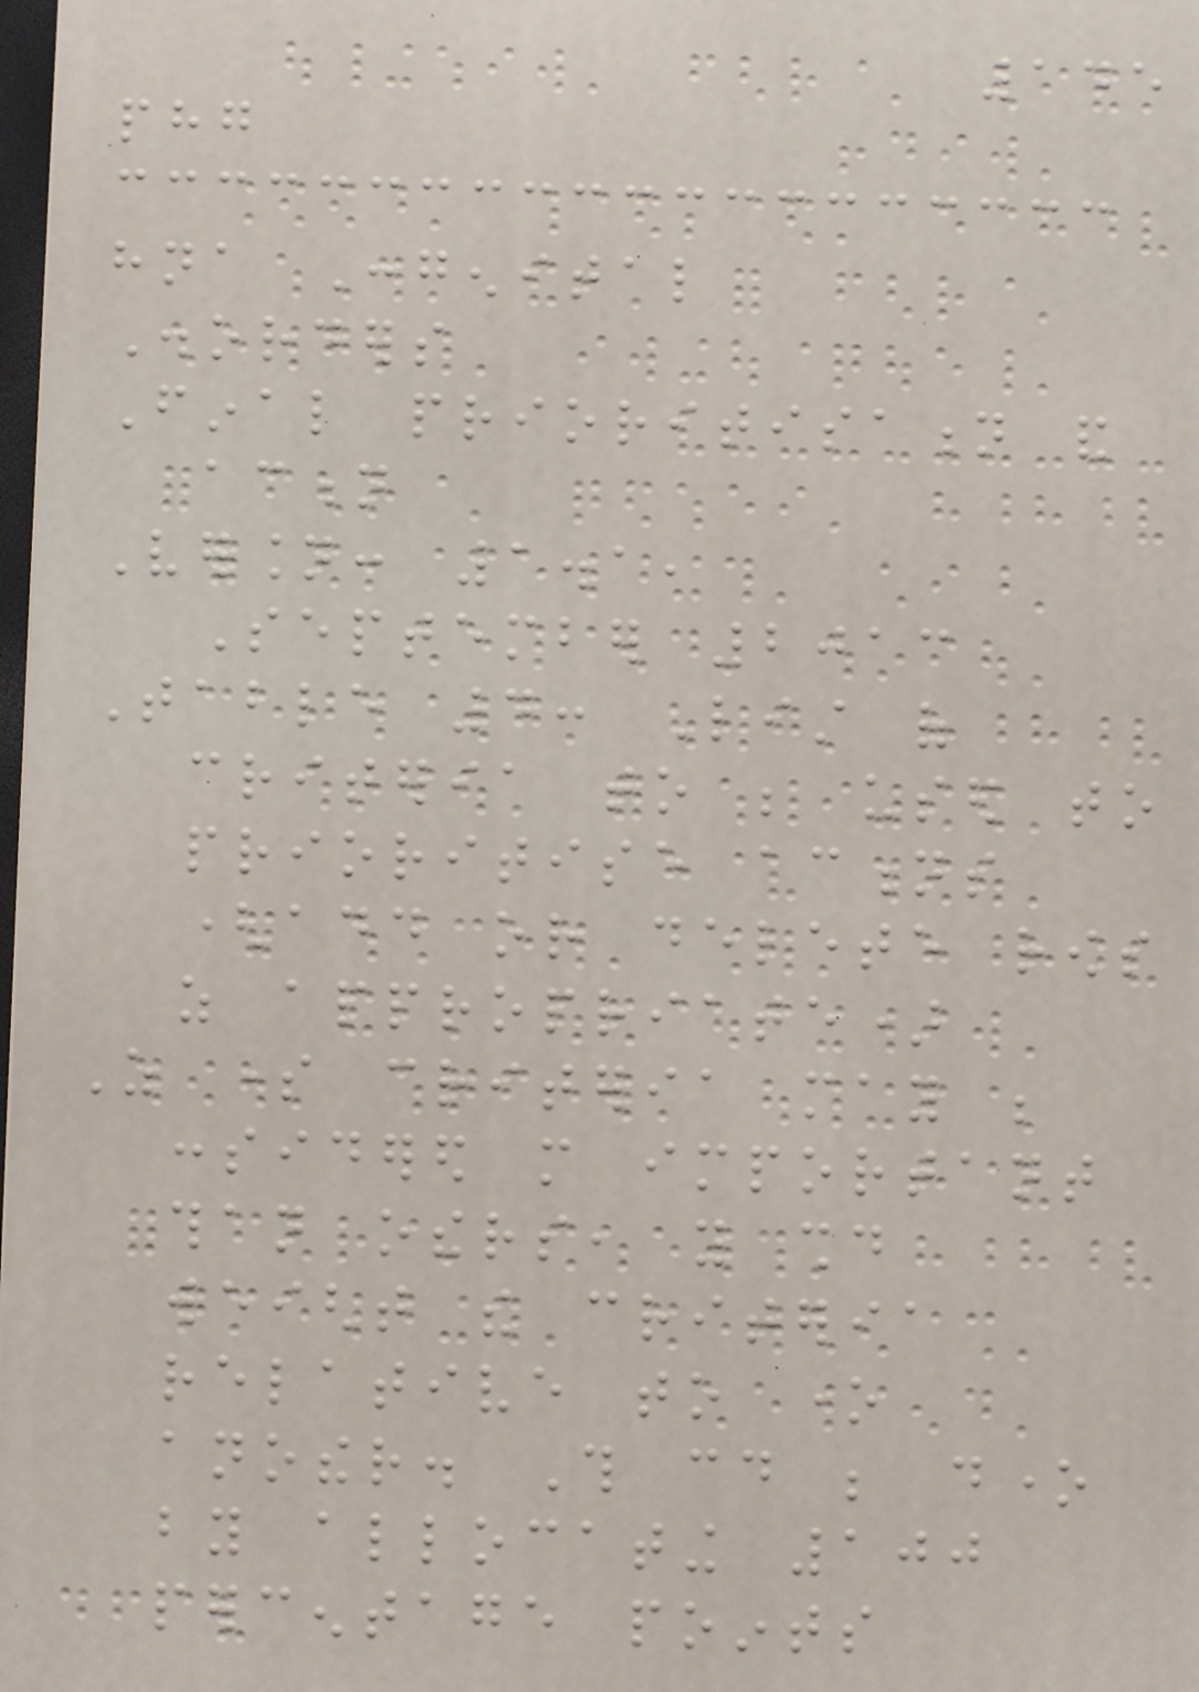145
phg
hna Congenital
Disorders
Final prioritisation and
action
Version: 1.1,
September 2013
Table 4: List of
criteria to be used to
prioritise actions
(add or delete rows
as appropriate)
As some criteria may be
considered more important
than others, you should
weight the criteria
relative to one
another. This could be done
by allocating 100
percentage points
